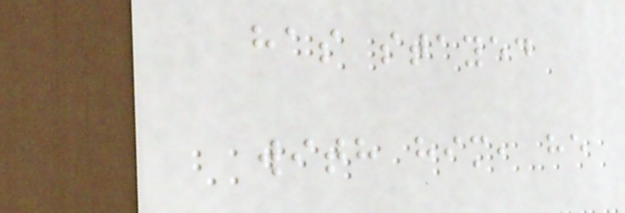has stayed
with him, he
